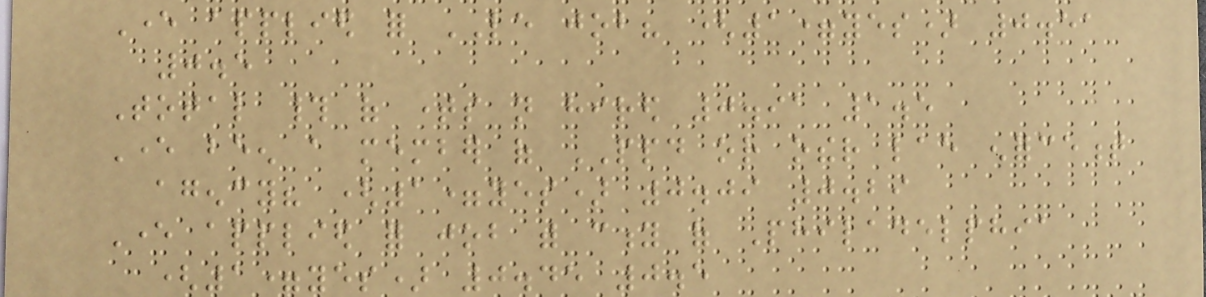Ever applied for LE job? (1=yes) 0.51
0.5
Total # of times not hired 0.91 1.5
Ever been a member of PPD or other lae enforcement
agency? (1=yes) 0.09 0.29
Ever applied for job with city of Philadelphia
(1=yes) 0.45 0.5
